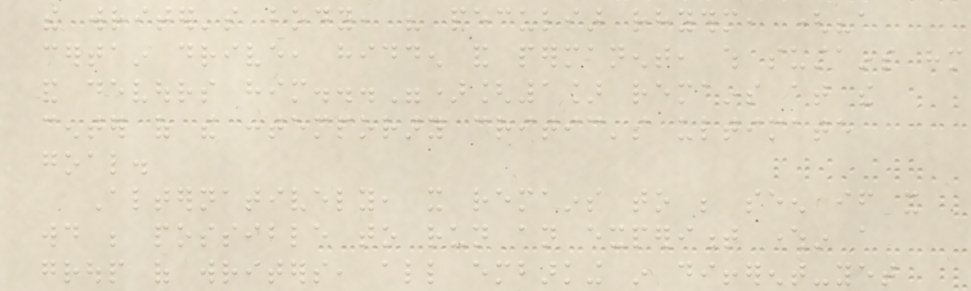the writer's body, his peculiar rhythm, ("a
certain drive, hidden and permanent, which sustains him
and devours him...")[1] remains at the
center of the contemporary critic's ultimate
goal.
Alternatively, it remains to be seen if it
would be possible to run an experiment wherein a
group of writers, all embarking in different-yet
